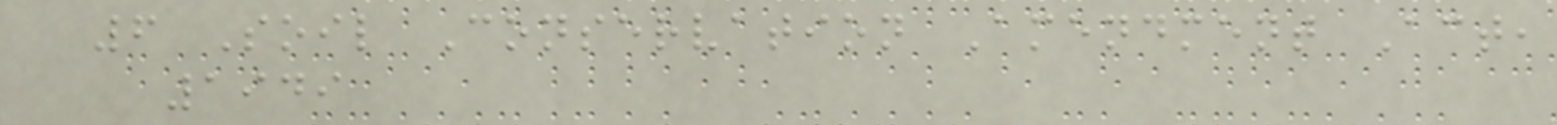6 Soil Conservation Amendment Act,
1949
